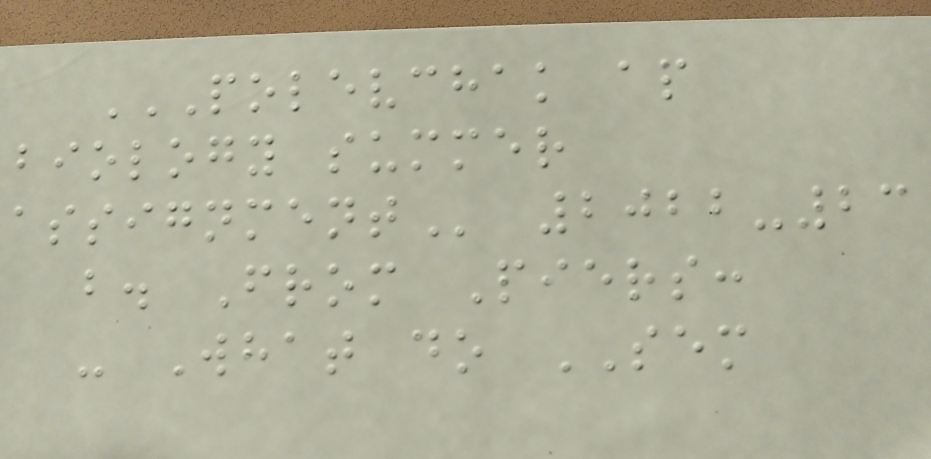POLEVCHAK AP
BIOLOGY SUMMER
ASSIGNMENT 2022-23
b. From Piers:
- What do SEM
